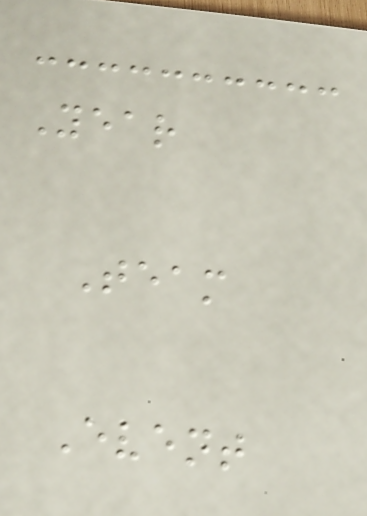Year
Team
Event
